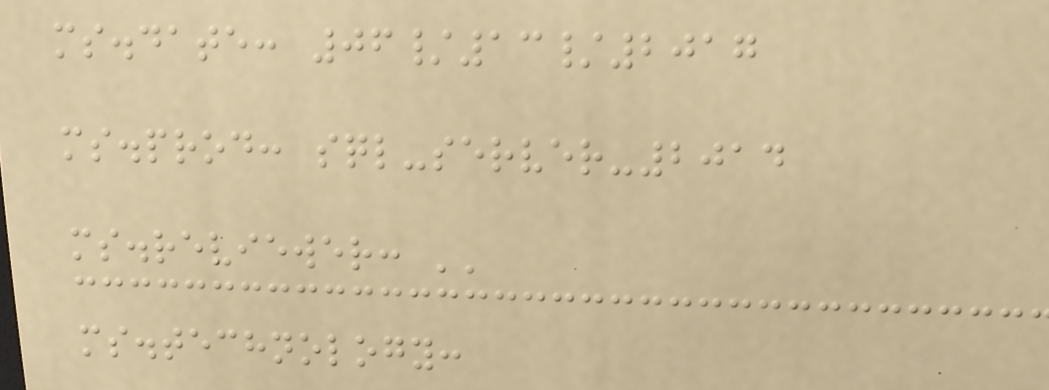ms.date: 06/13/2017
ms.prod: sql-server-2014
ms.reviewer: ''
ms.technology:
